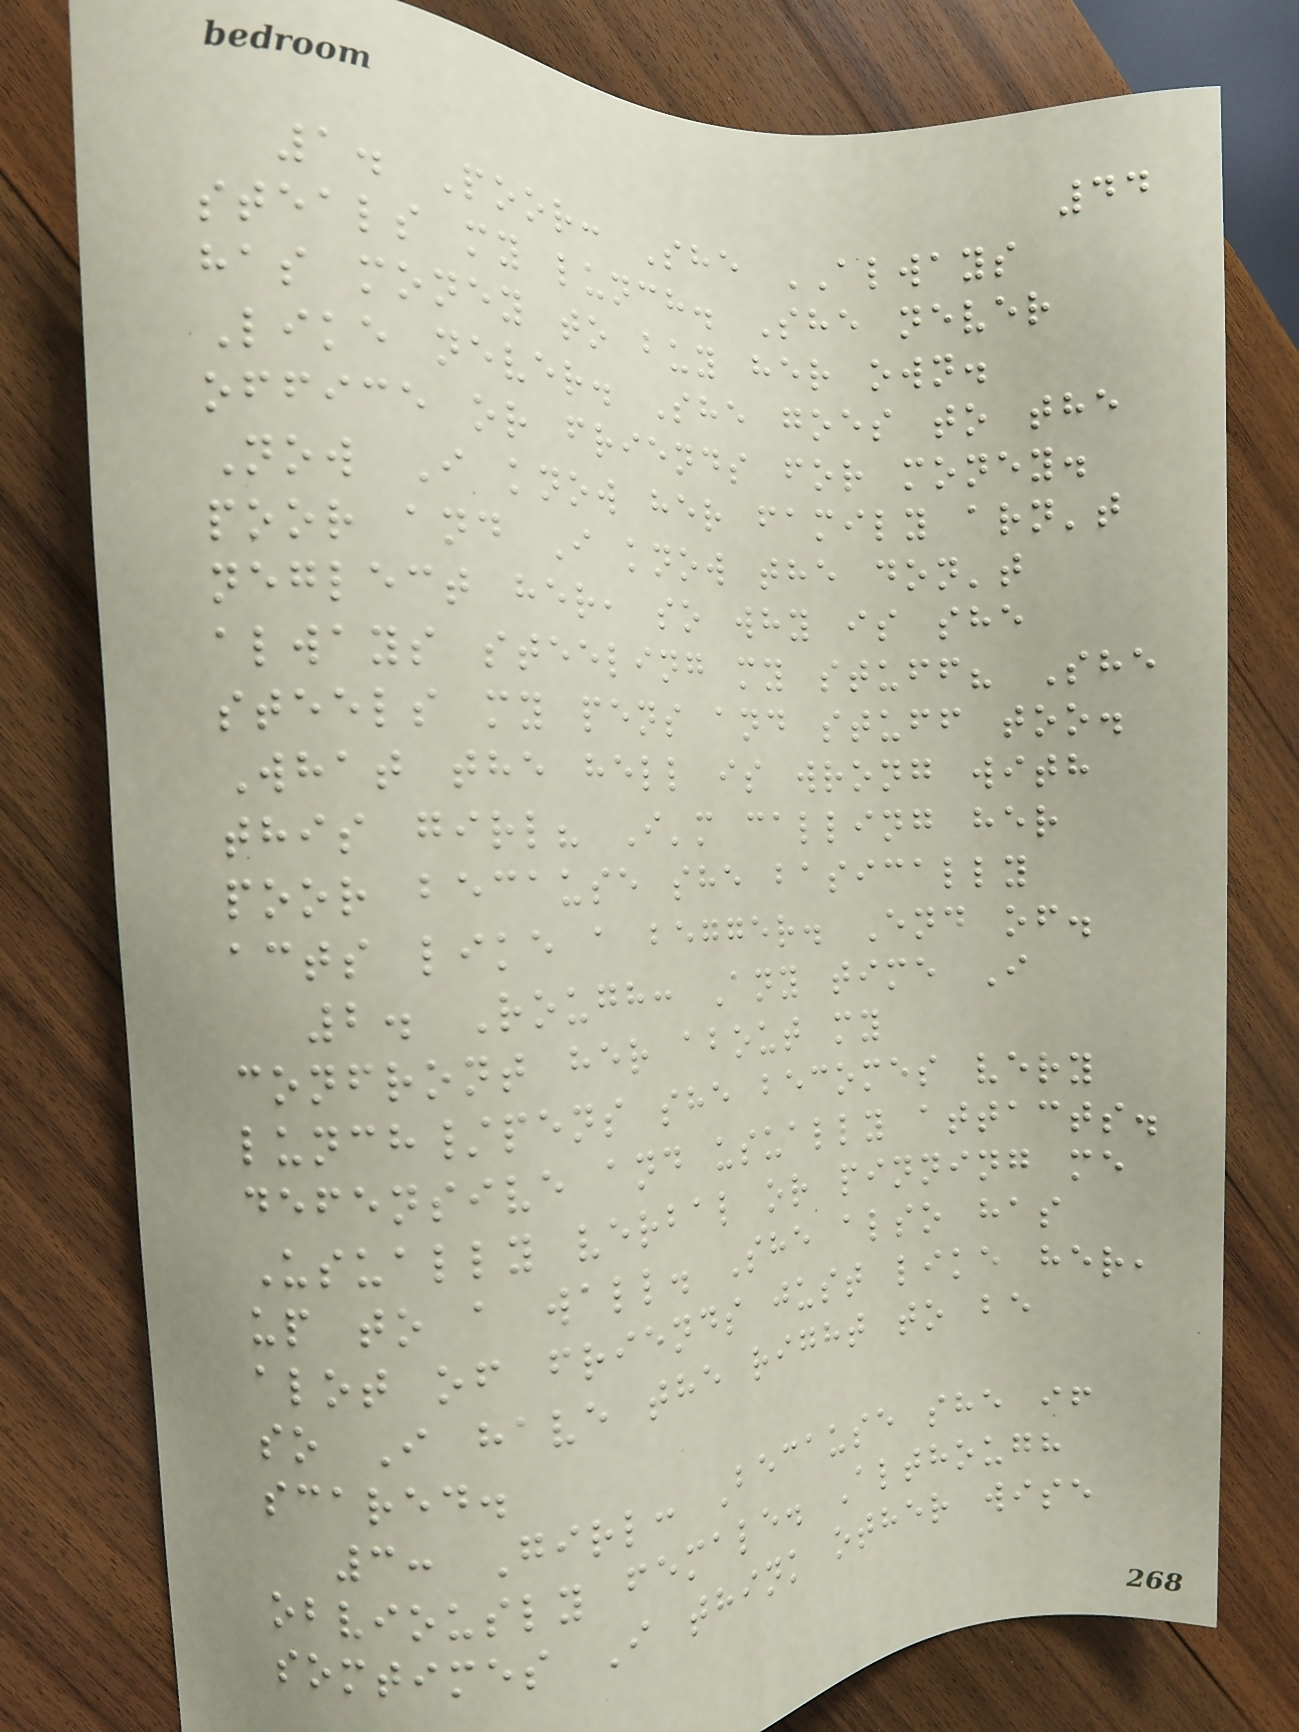44
1. Poor: She ALWAYS
steals my lunch. She never
has money to buy her own.
Like never. She goes to the
office or friends for money.
Now I know her family arn't
poor and I know the don't
neglect her, so why is she
always steeling my stuff? She
steels my pens and stuff too.
What the hell is wrong with
this girl? I'm calling her
poor because she basically
acts like a begger. End of.
2. Rough: Any time I
confront her about my
lunch/pens she becomes very
defensive and usually attacts.
Usually verbal or pinning me
up to a wall. She also has
alot of friends just like her,
so I have the right to be
scared.
3: Girl: Because she if
obviously female. Although
somtimes I think other wise
